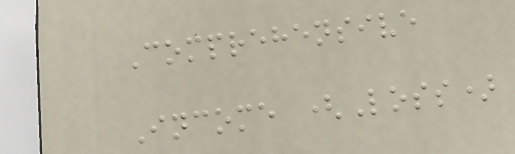Comprehensive
Income (Loss)
